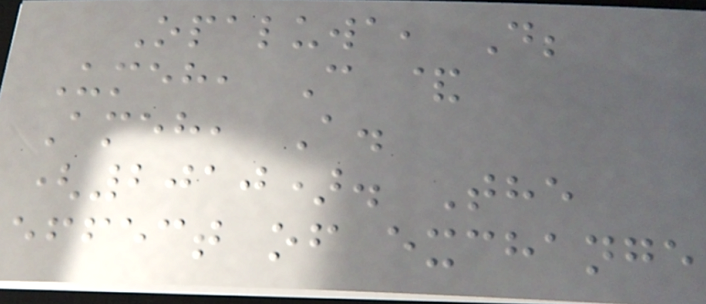Opaluwa, D;
Umeh, C &
Ameh, A.
(2010). The
effect of exchange
